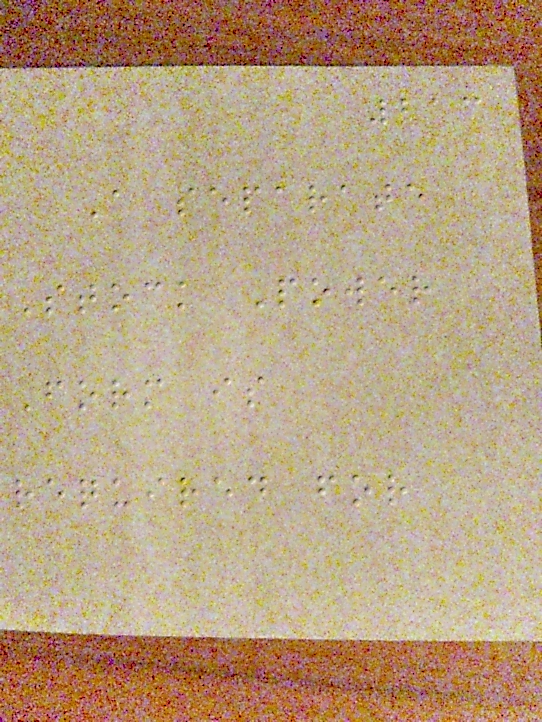213
A separate
Stock Power
Form is
required for
